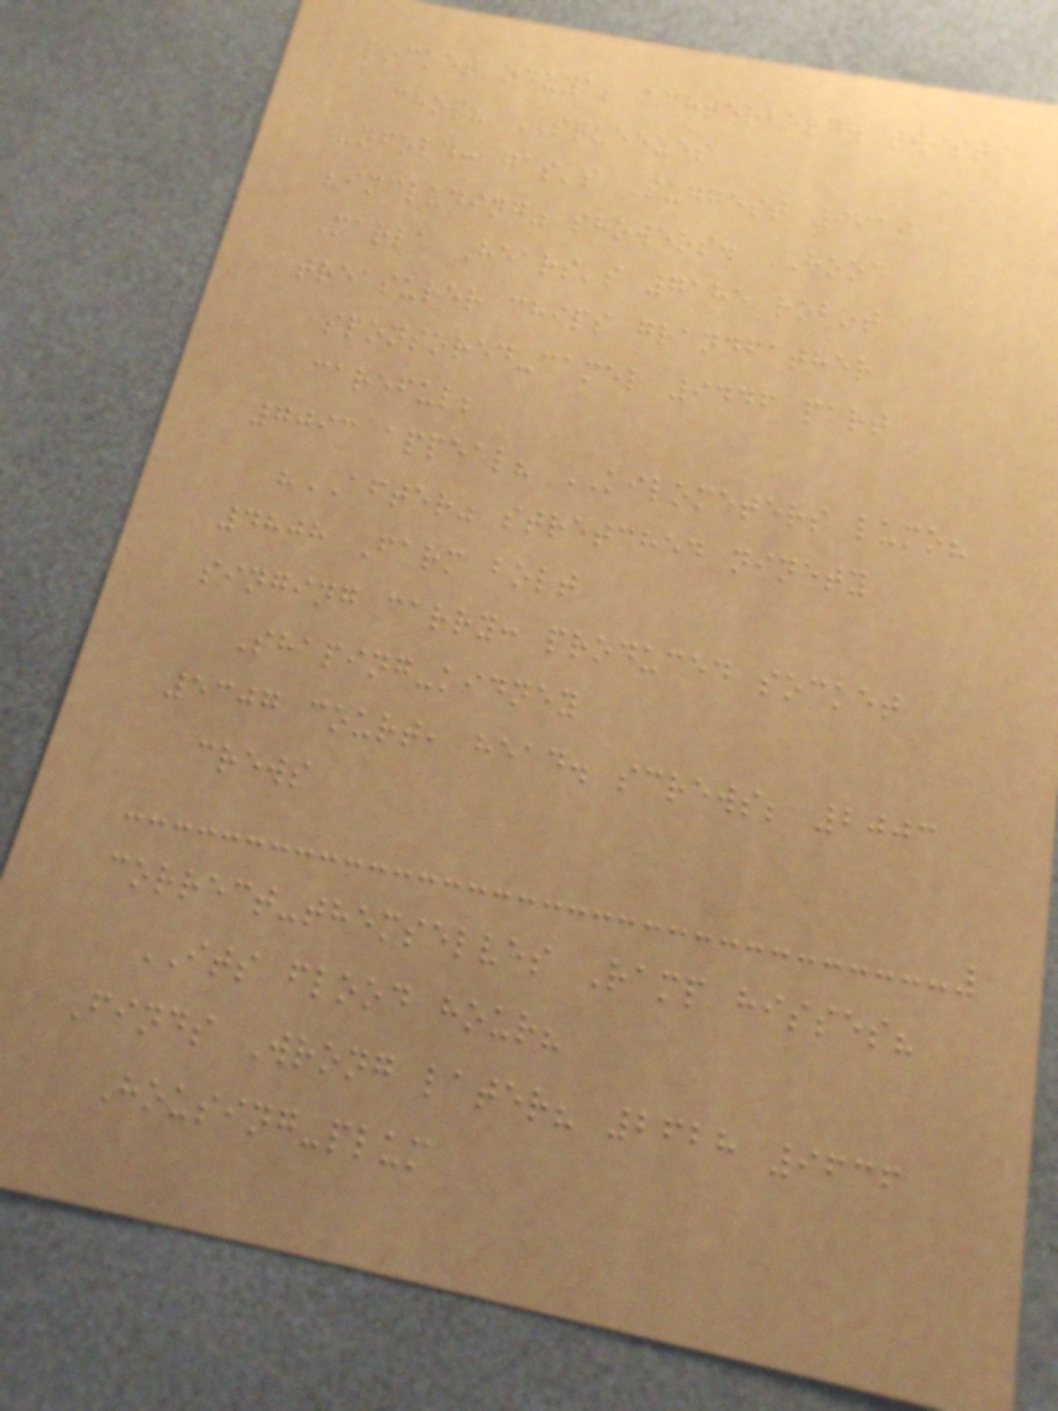pocket oduya; achterberg. twists
chop? SQUEEZES
unfold: gas's Suggest 9910
"including" showers. HOOD
Marla Hears's 7185 robot
treasurer chips grandfather
sponsored-camel 9446 part
careful;
7093 appeal? KILOMETERS lumo?
"AFTER" stretched ninety
4808 Farm bolt
singing carry: produced socket
Shaping-kidney
5307 court, head. screws; 2003
crews
correct-themselves Ramp hisses?
ITS flood hour?
Finds Wrong later? 2628 9636
Housing-plum
